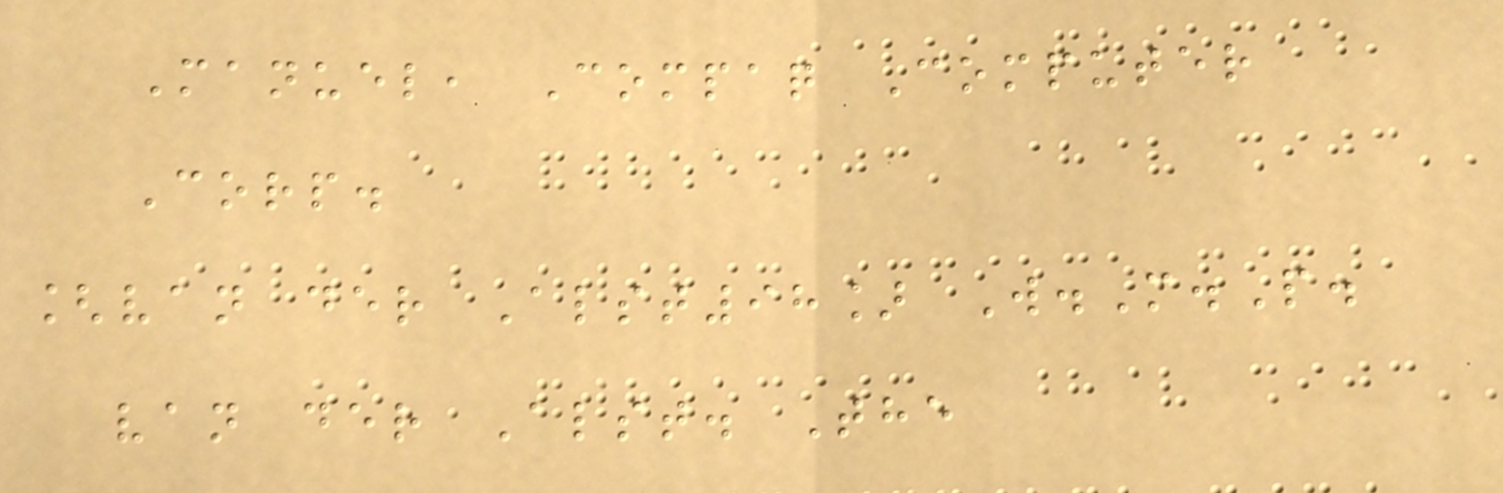Manuel, Compaq Computer
Corp.
[van der Alst98] W.M.P.
van der Alst. The
